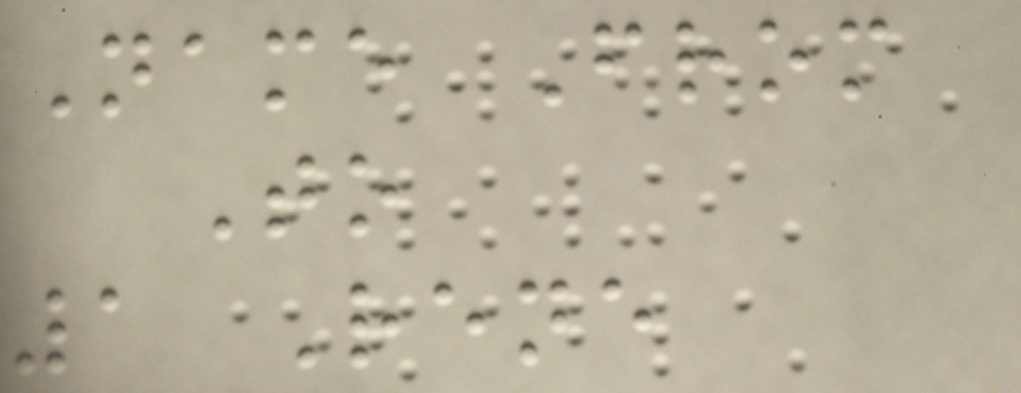Name From
To
1 Rene
